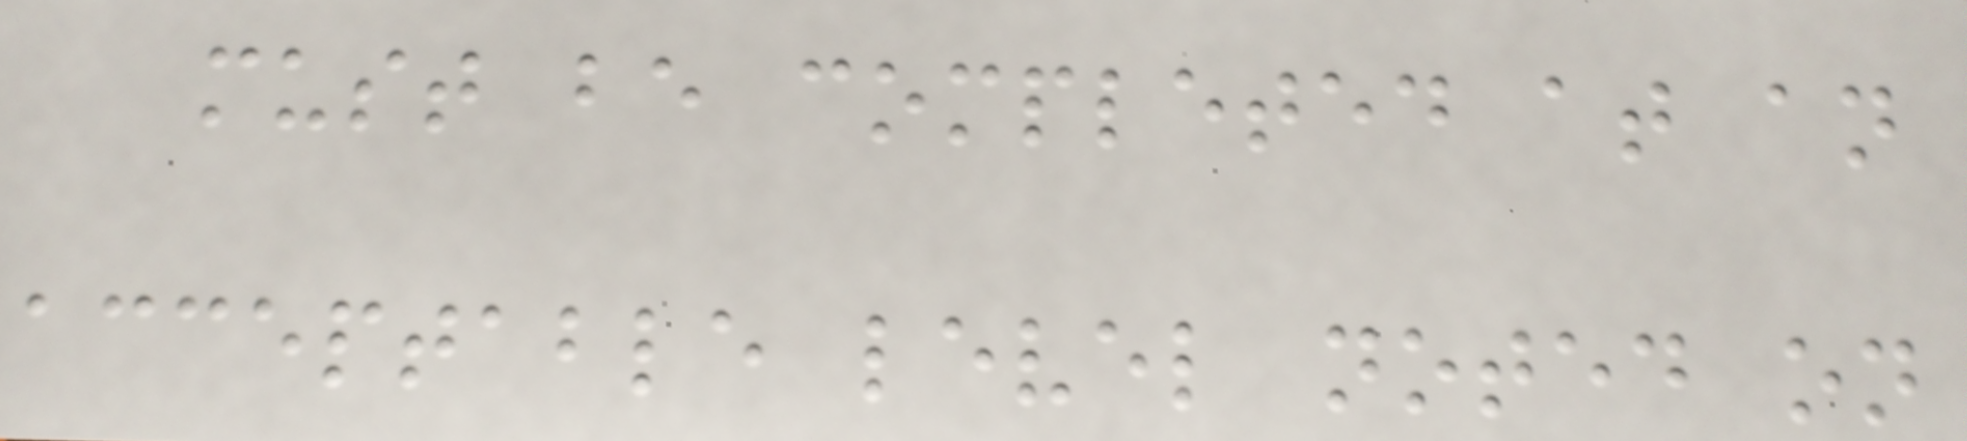must be completed at an
acceptable level noted on
